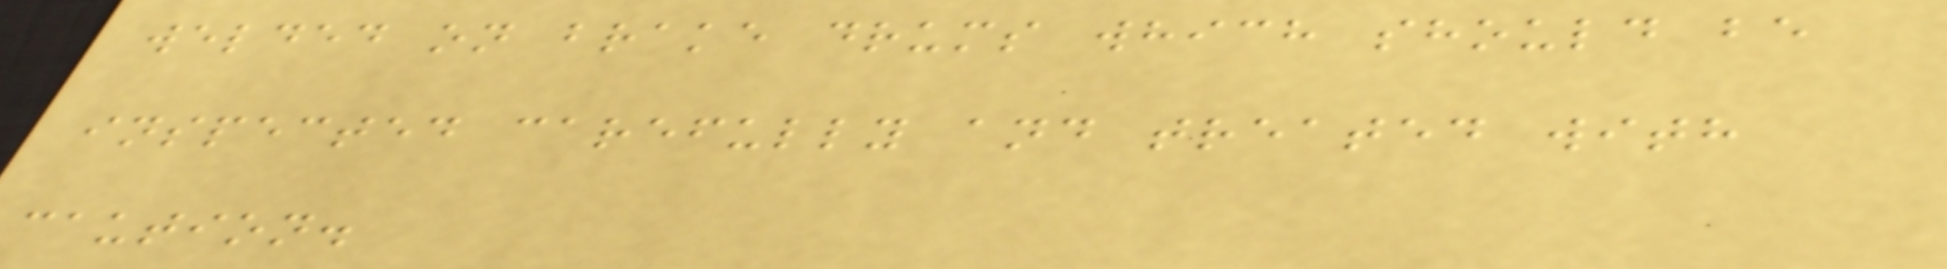welded on brake drums which should be
inspected carefully and treated with
caution.
